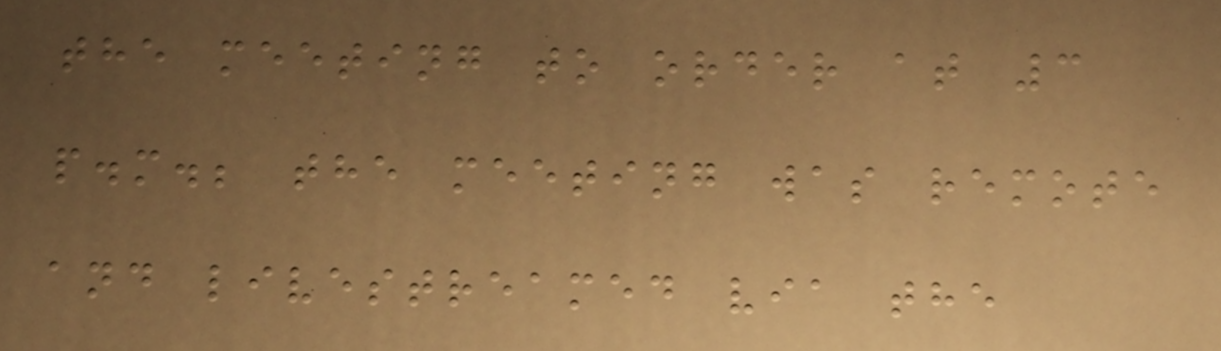the meeting to order at 3
p.m.; the meeting was remote
and livestreamed via the
